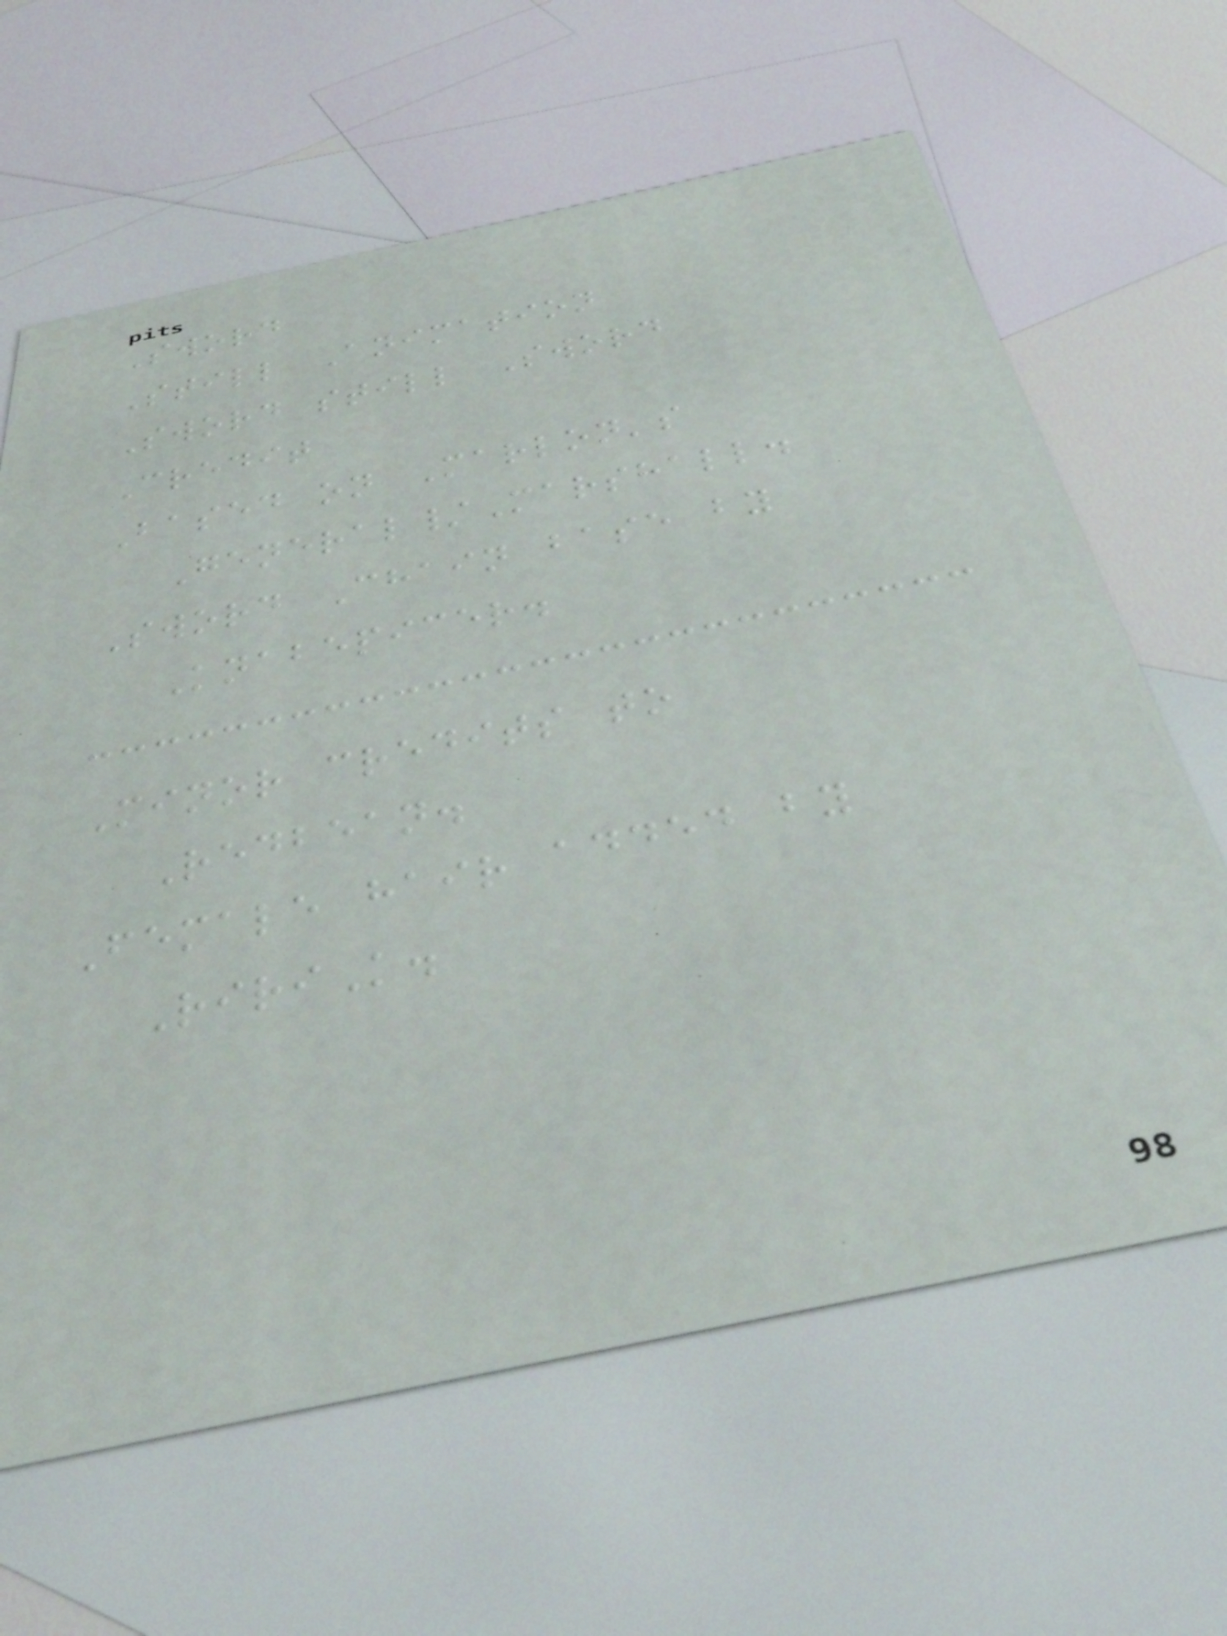Sword
Still Animation
Sword still Sword
Credit
Based on Marlon's
General/Marshall.
Sword Chain base by
Knabepicer.
Minor credits to
Redbean.
Female hair added by
RiriK.
